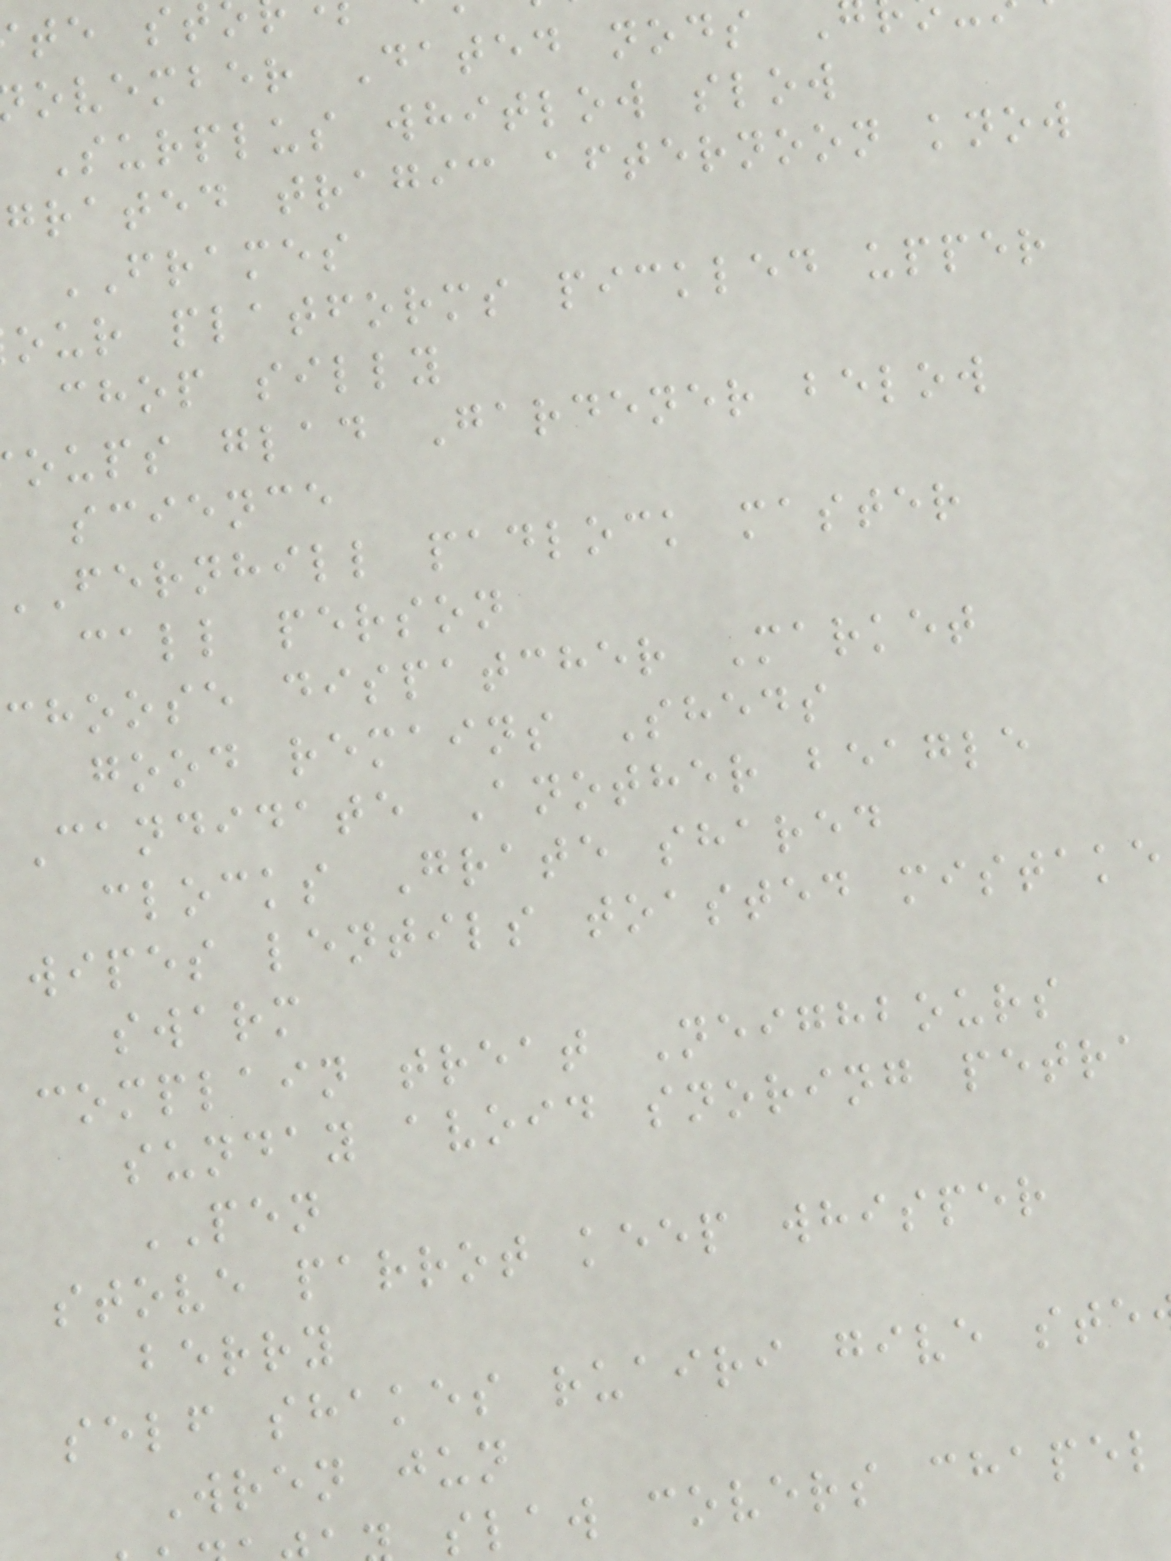ovember Dated nods
Surplus whitlow slow
grated tragic afternoon know
FRAMES
our platforms pickled upper
chop silly
oups glad Gardener below
science
fernhill padlock master
call person
choose dispatcher Market
good remains Sheds
Candidate Another beagle
clocks Grate shared
wipes lentils toasted mistake
swarm
complain treat Neighbours
sunday avoid snoring petra
PEN
stove parrot keep whisper
berry
self shakes ruairi give ste
Wren jun
slaw covers chapel
